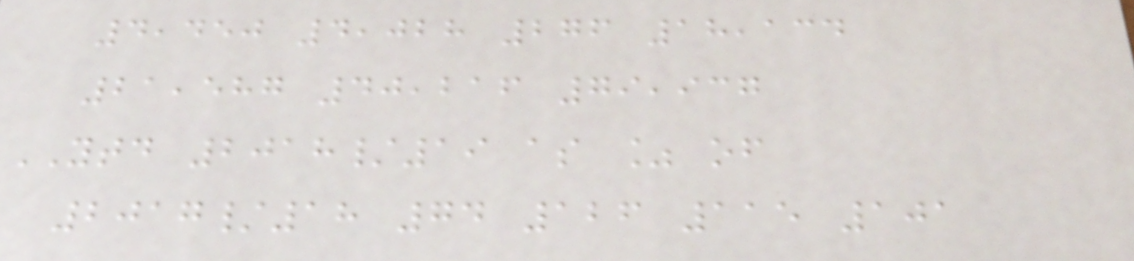4,450 4,028 276 18,134
21,587 40,216 79,937
YTD 2018/19 as % of
2017/18 74 126 115 101
